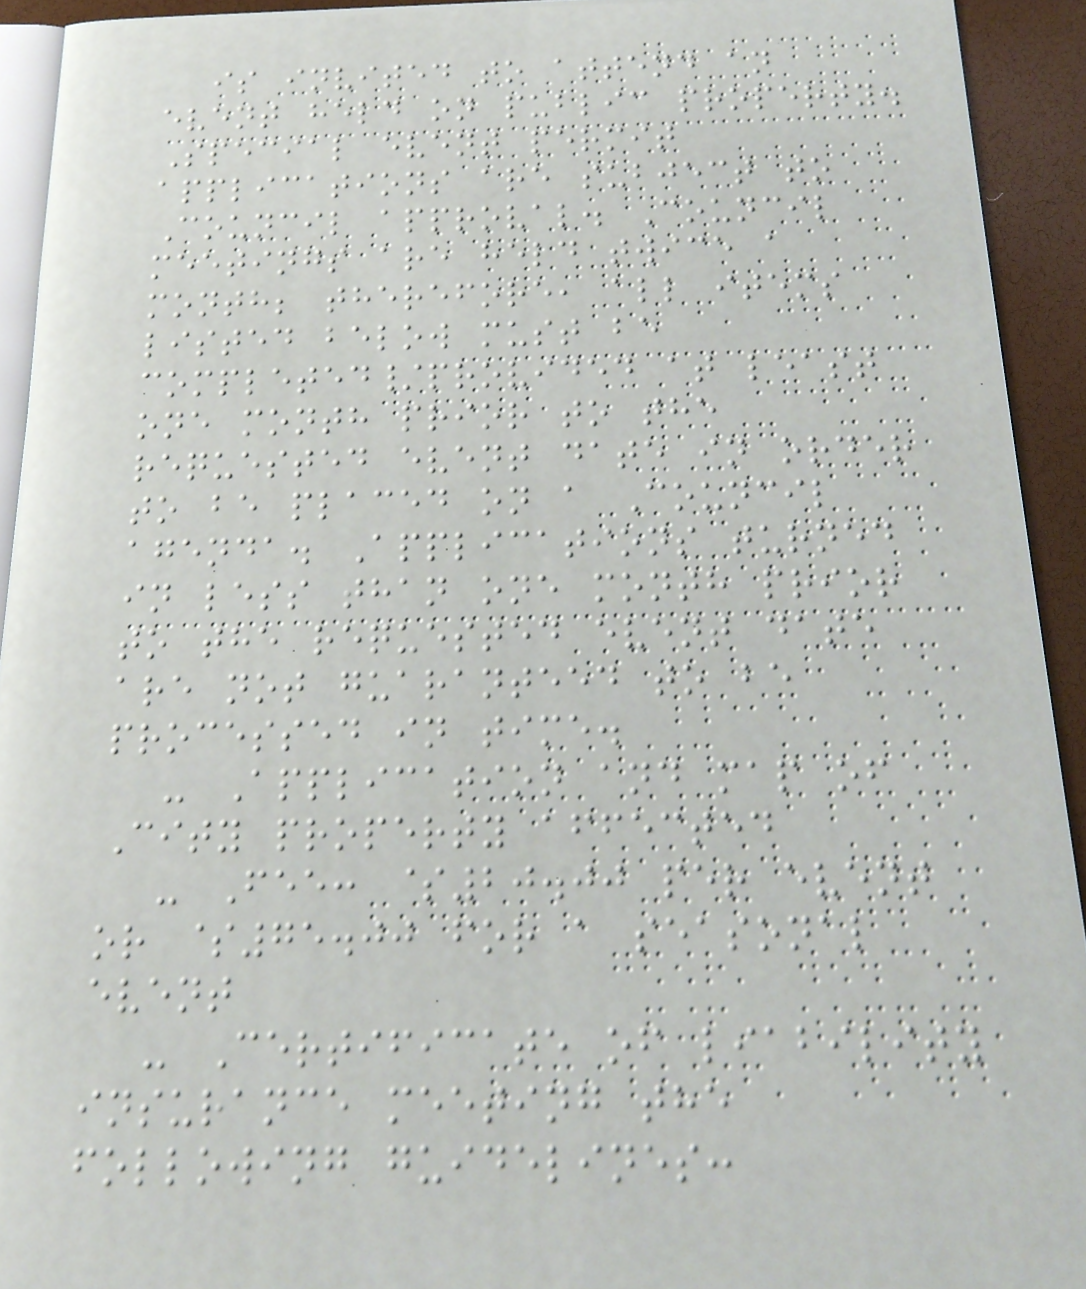is invited to attend an
event held on public property.
Special event permit
applications are subject to
Council approval. Council
meetings are held twice a
month; therefore, all items
listed below must be
completed/provided at least
one month prior to the
requested event date in order
to be placed on a Council
agenda. Applications turned
in less than one month prior
to the requested event date
are not guaranteed to be
processed in time.
- Application and map of
City property affected
- Fee: $20.00 per event
or $75.00 for a seasonal
event
- Certificate of liability
insurance meeting the
following guidelines:
